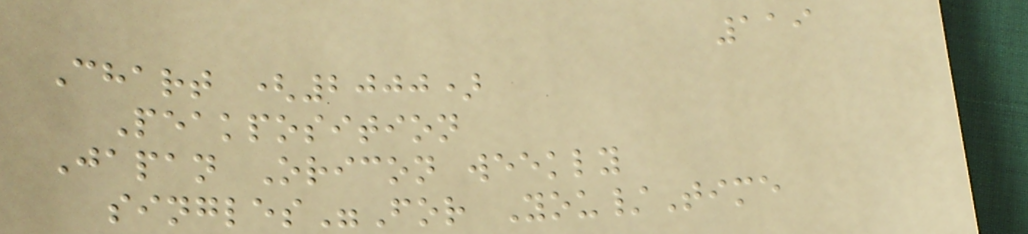119
Chart (2000)
Peakposition
Japan Oricon weekly
singles"For You/Time
